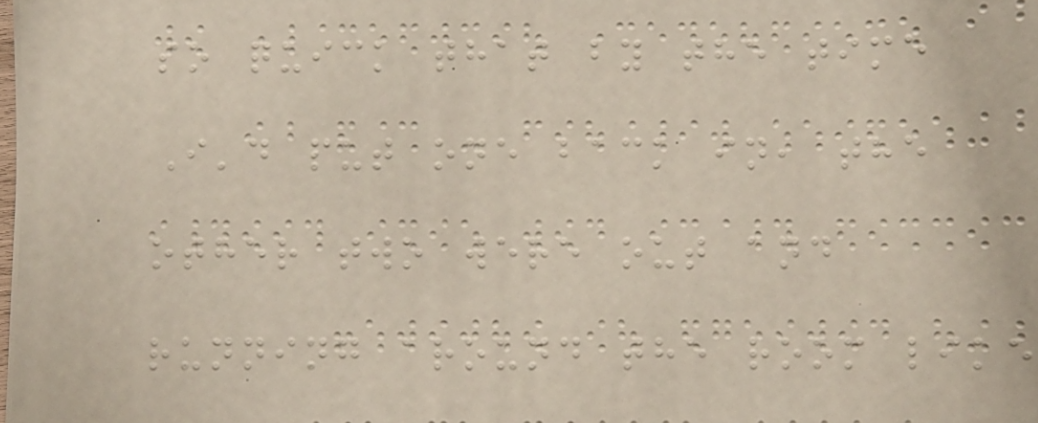so quick that by the time
I'd put one back in, the
other two were out and
running around the room like
